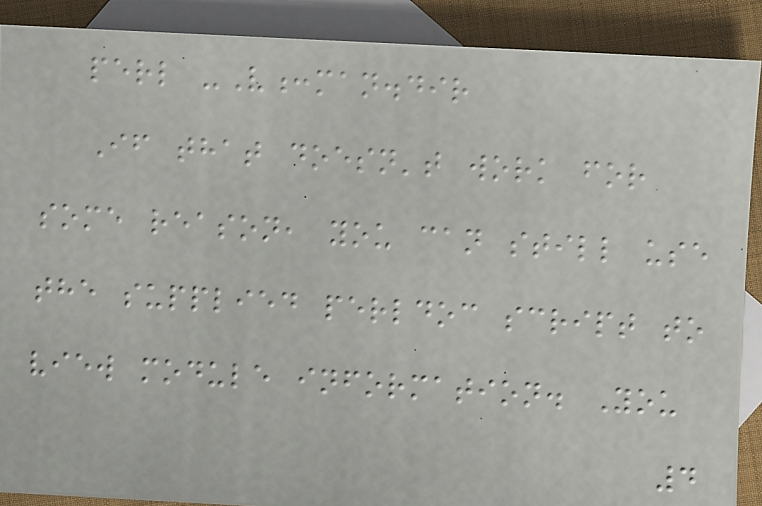perl -V:man.dir
If that doesn't work for
some reason, you can still use
the supplied perldoc script to
view module information. You
4
